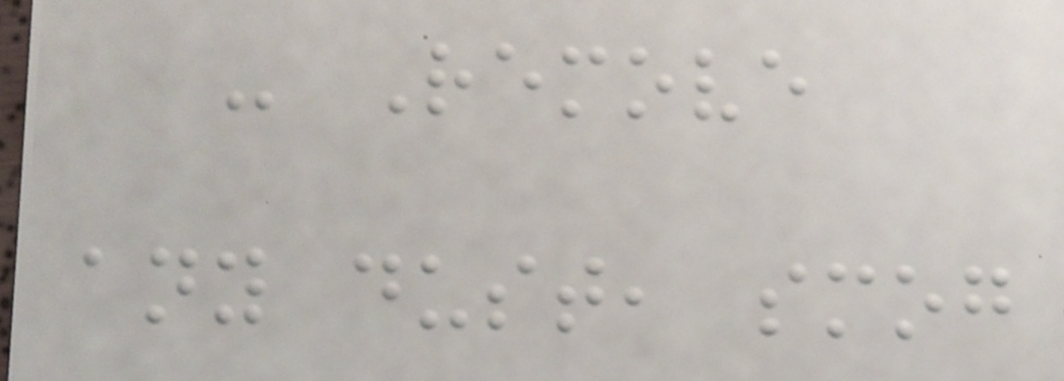- Remove
any dust, smog
